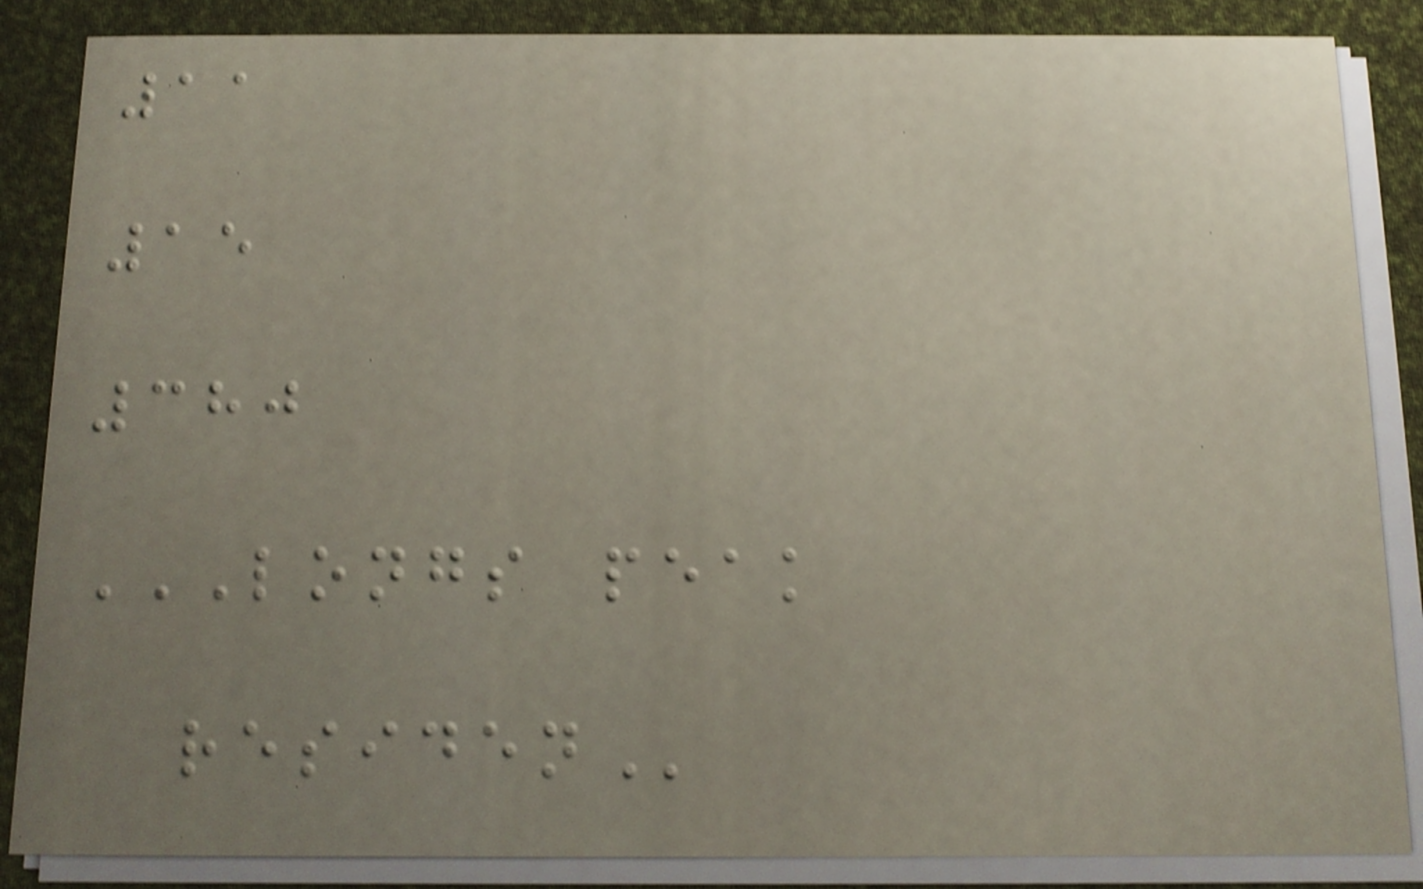11
15
380
LONGS PEAK
RESIDEN
